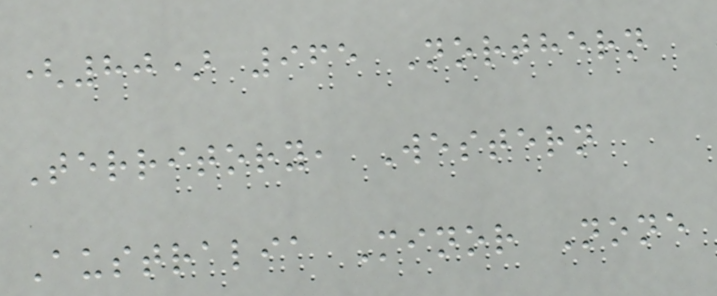(80) 965 Northern
Territory, Western
Australia Minor None
